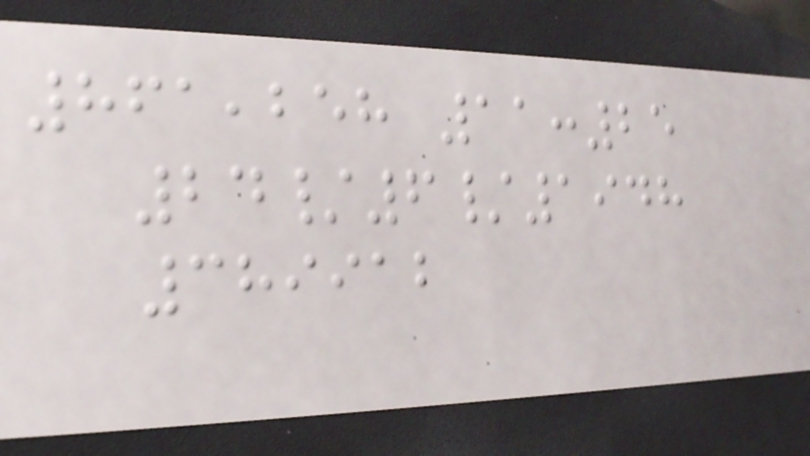861,258 11:25
24/6/1948
389912
